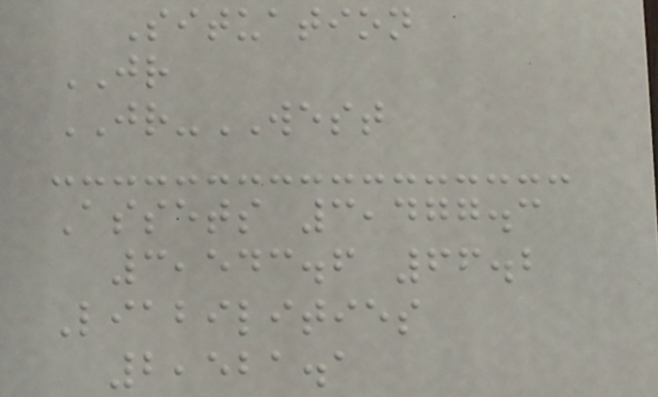Situation
JR
JR-WEST
Assets 3,477.3
3,543.6 66.2
Liabilities
2,521.1
